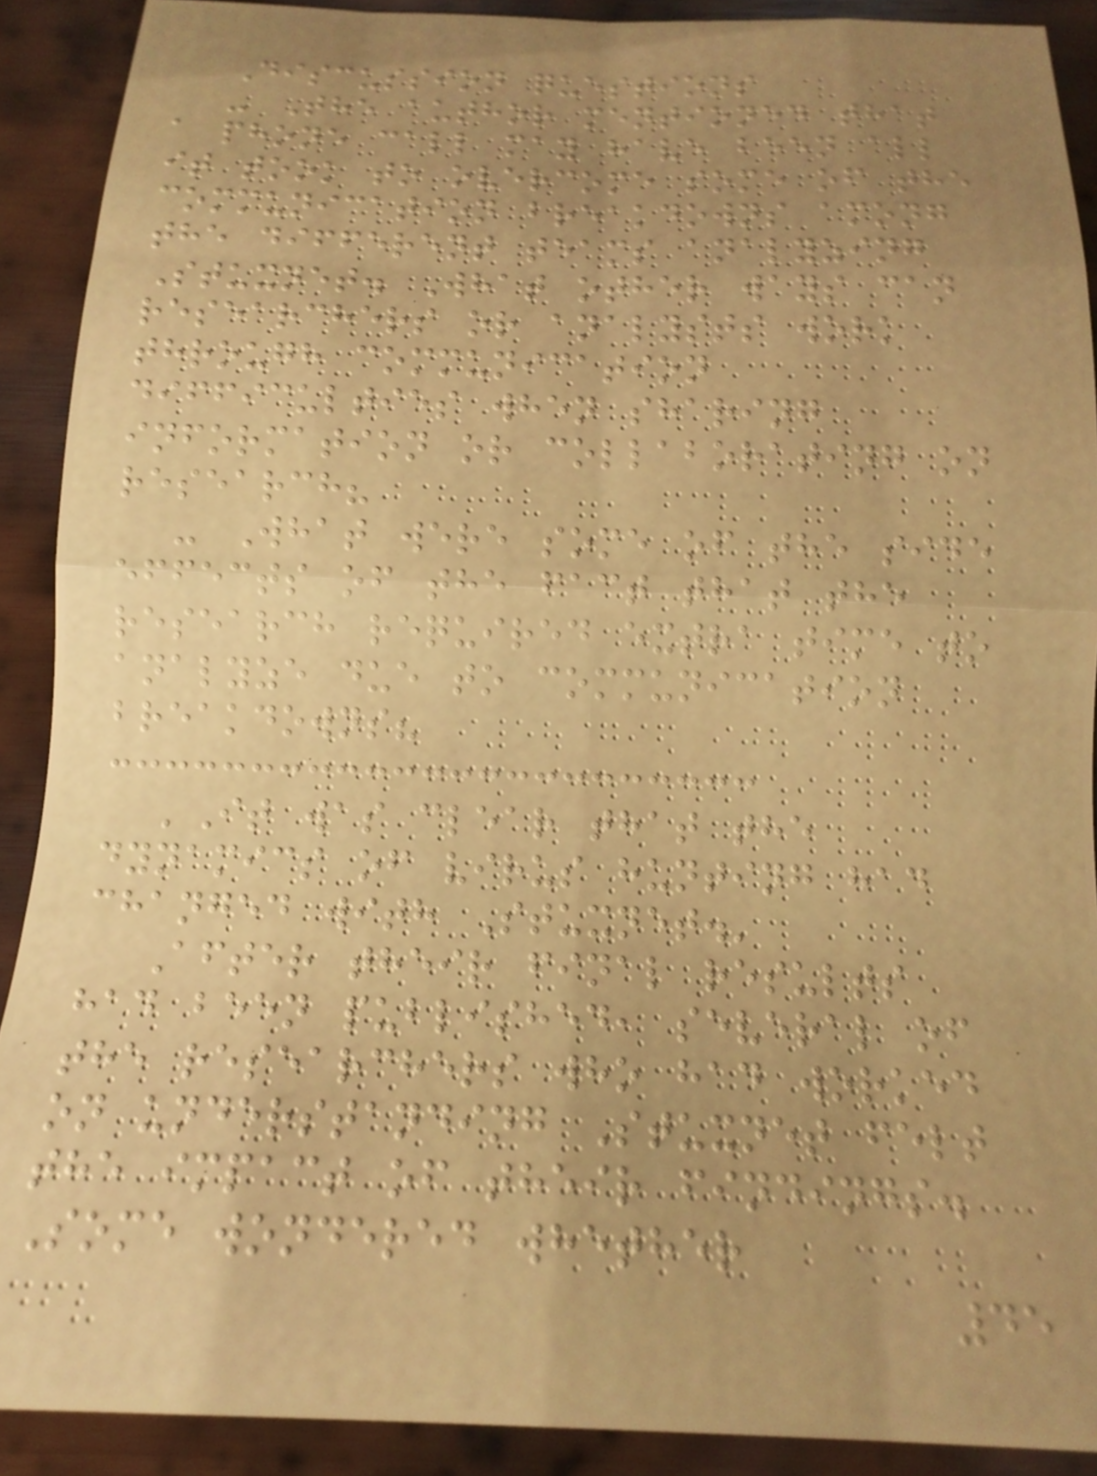Discussion questions
- The author mentioned that
a phone call may have been all
it took to overcome some of the
communication breakdowns among
the different teams analyzing
Stuxnet. What other ways can
researchers or analysts work
through communication
difficulties when sharing
information or collaborating on
research?
- What were some of the side
effects of the fact that the
research required extra time to
analyze due to communication
breakdowns?
'It was clear that the
dynamics of virus hunting had
changed with Stuxnet.'
After their final results
had been published, several of
the researchers who had worked
on understanding Stuxnet felt
the impact of their findings.
Some wondered whether
45
